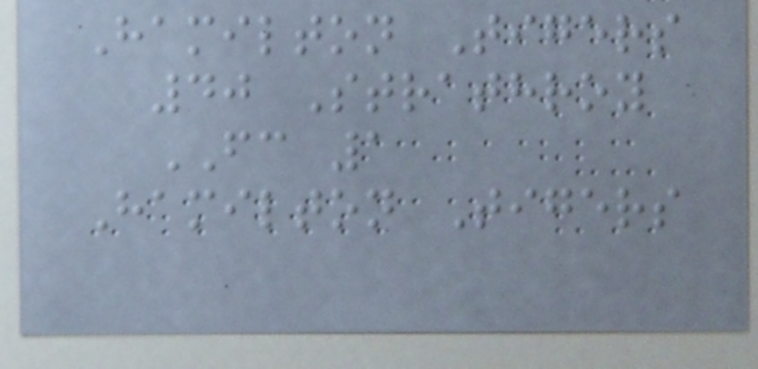Hamilton Tigers
40 Strathroy
FC 1
Hamilton Tigers
